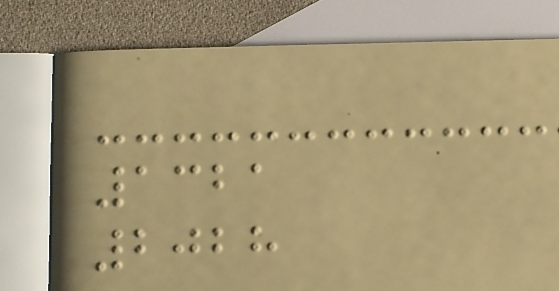1321
2028
